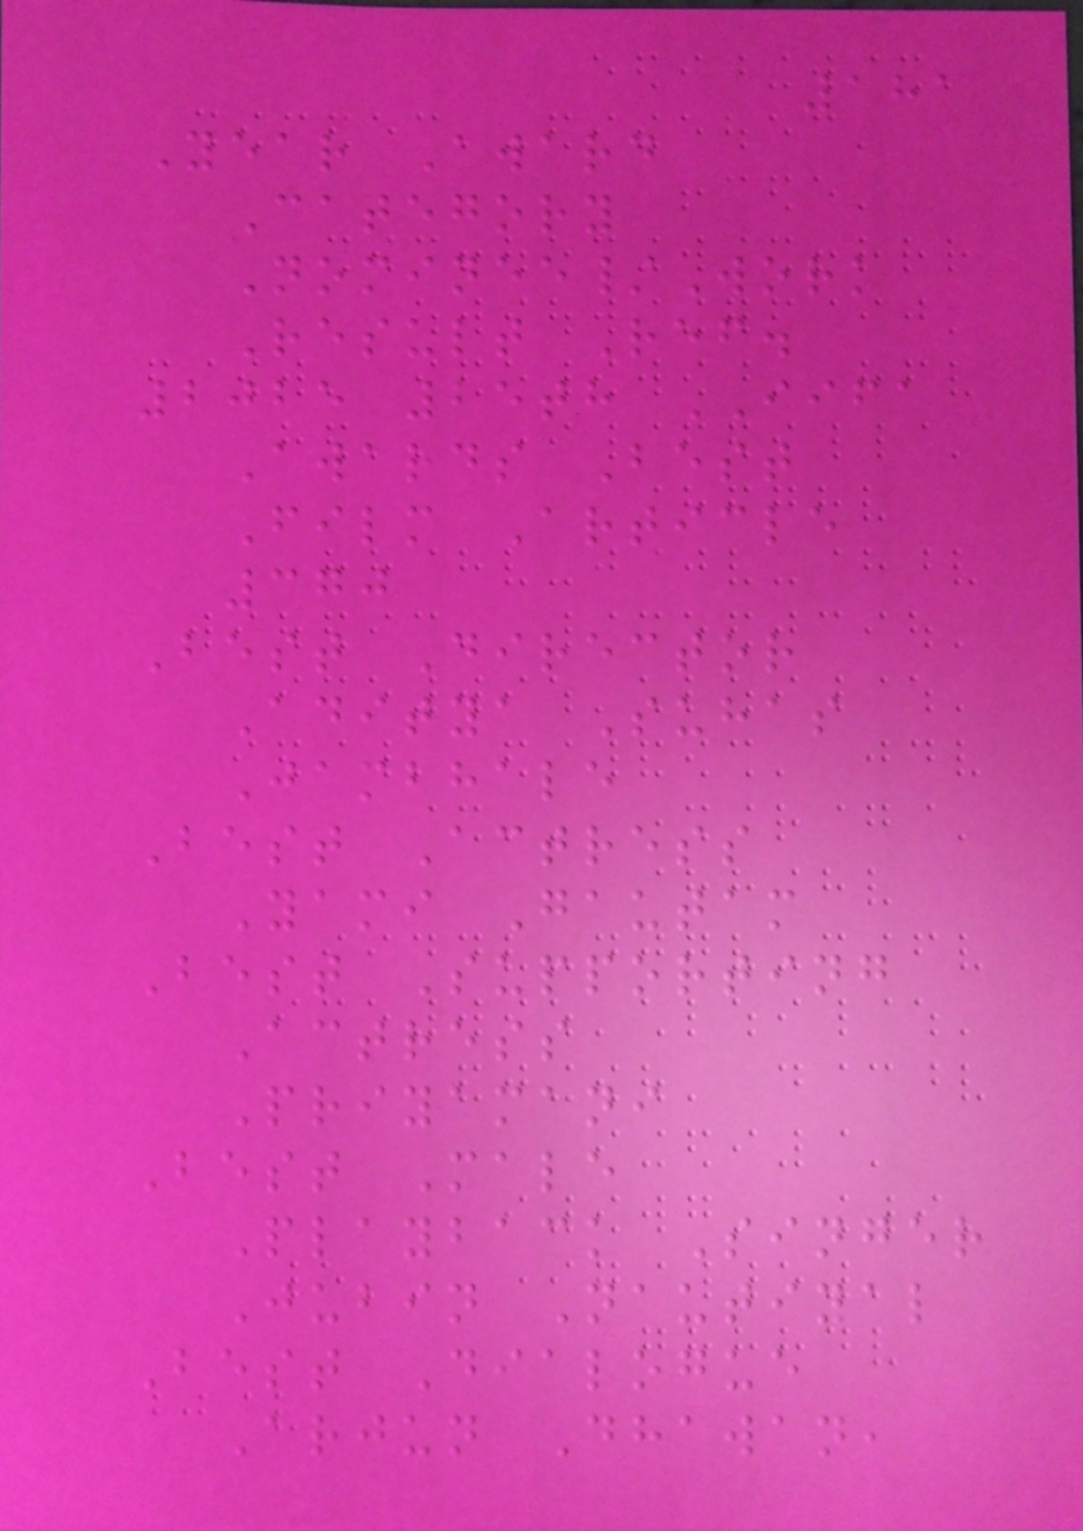181
Year Award
Category
Nominee/Work
Result Ref.
2025 25th IIFA
Awards Best
Film Article
370
Best Director
Aditya Suhas
Jambhale
Best Actress
Yami Gautam
Best Supporting
Actress
Priyamani
Best Male
Playback Singer
Jubin Nautiyal
Best Dialogue
Arjun Dhawan,
